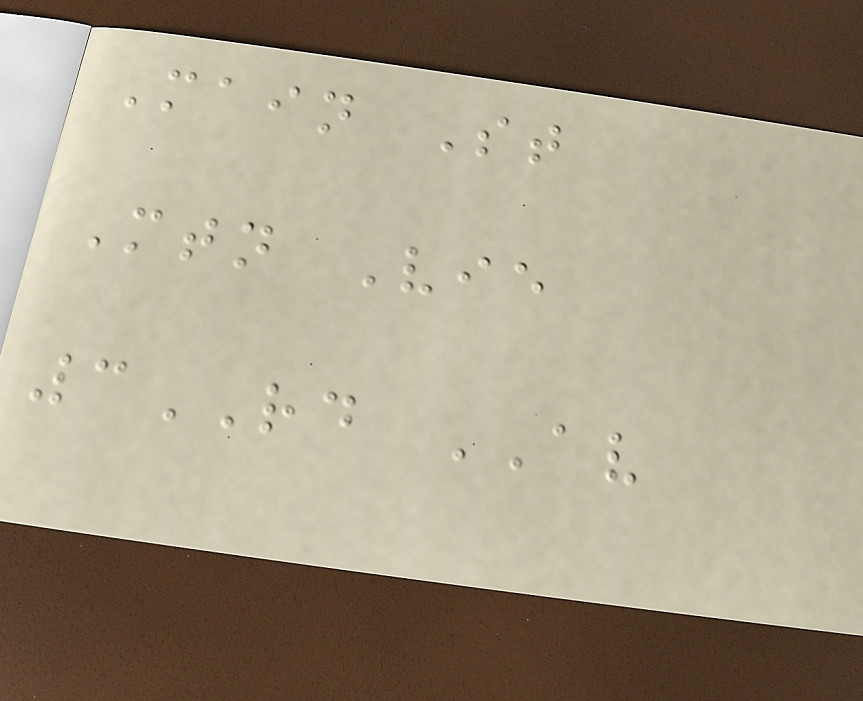Main St
Mtn Vie
3RD AV
